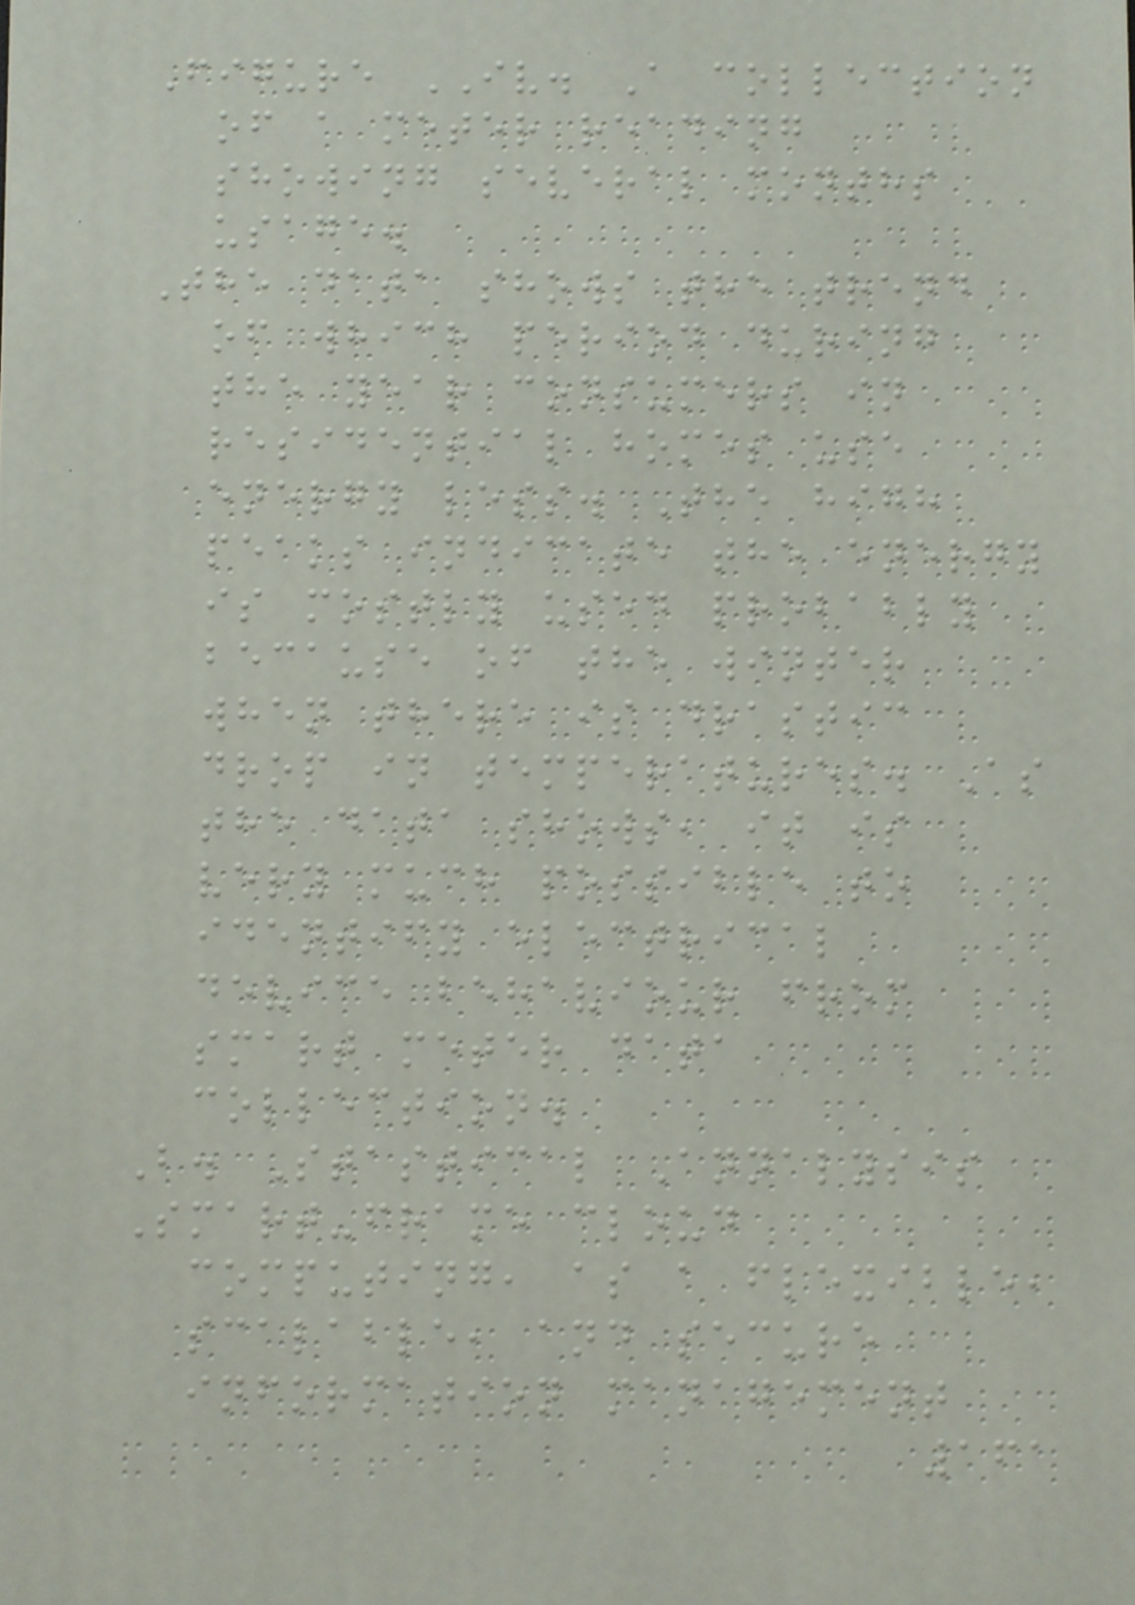Figure IV. A collection
of a meter reading
showing several months
usage.
The data shows the trend
of which period during
the year consumers in
residential homes use
energy less. The high
peaks indicate the energy
is mostly used probably
because of the winter
when there is drastic
drop in temperatures. As
the data shows, it is
very much possible to
identify electrical
device behaviour from
smart meter data
collection.
B. Stastical Annalysis
Smart-frame cloud
computing, as a flexible,
scalable, and secure
information management
161
